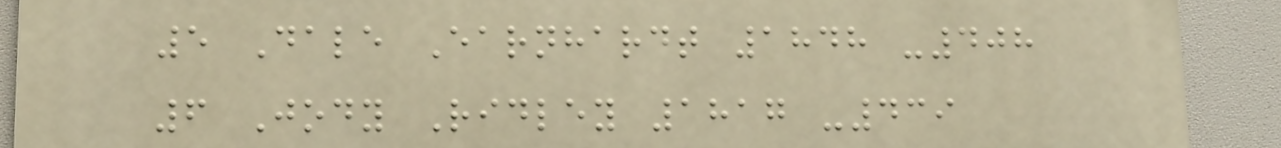5 Dale Earnhardt 1848 -408
6 Jody Ridley 1817 -439
